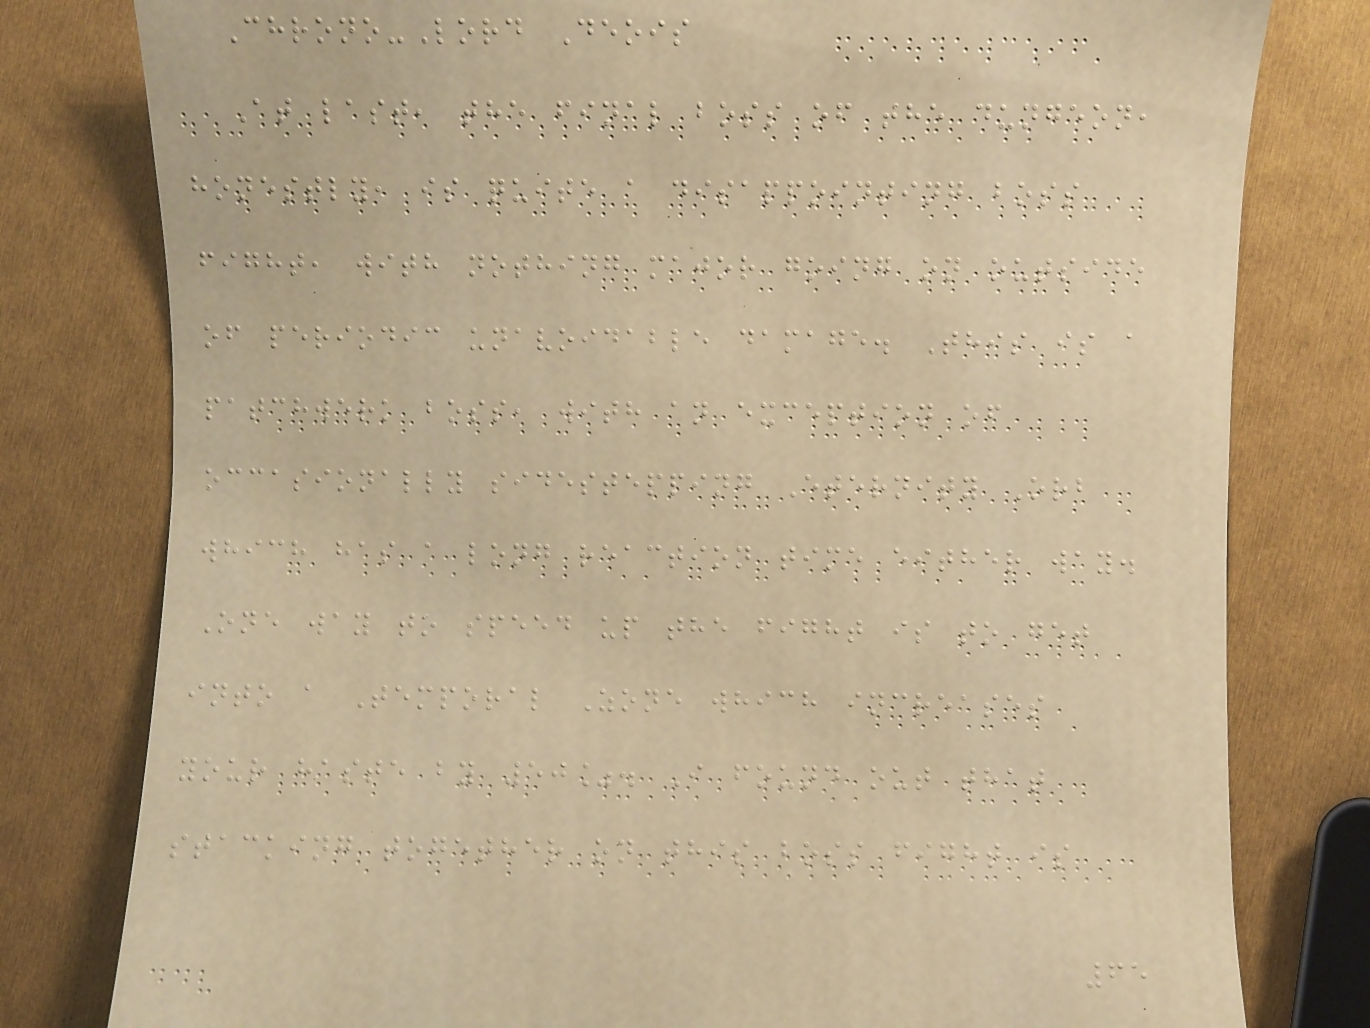Chrono-Lord Deois
At last, the final boss of the dungeon,
honestly, is quite a disappointing boss
fight, with nothing major going on outside
of periodic unavoidable damage. This is a
patchwerk boss, with an exception of
occasionally sidestepping Eternity Orb
which has a long reaction time either way.
One way to speed up the fight is to get
into a Temporal Zone which increases
your haste by 50%. I found out that
stacking together on this boss fight is
65
